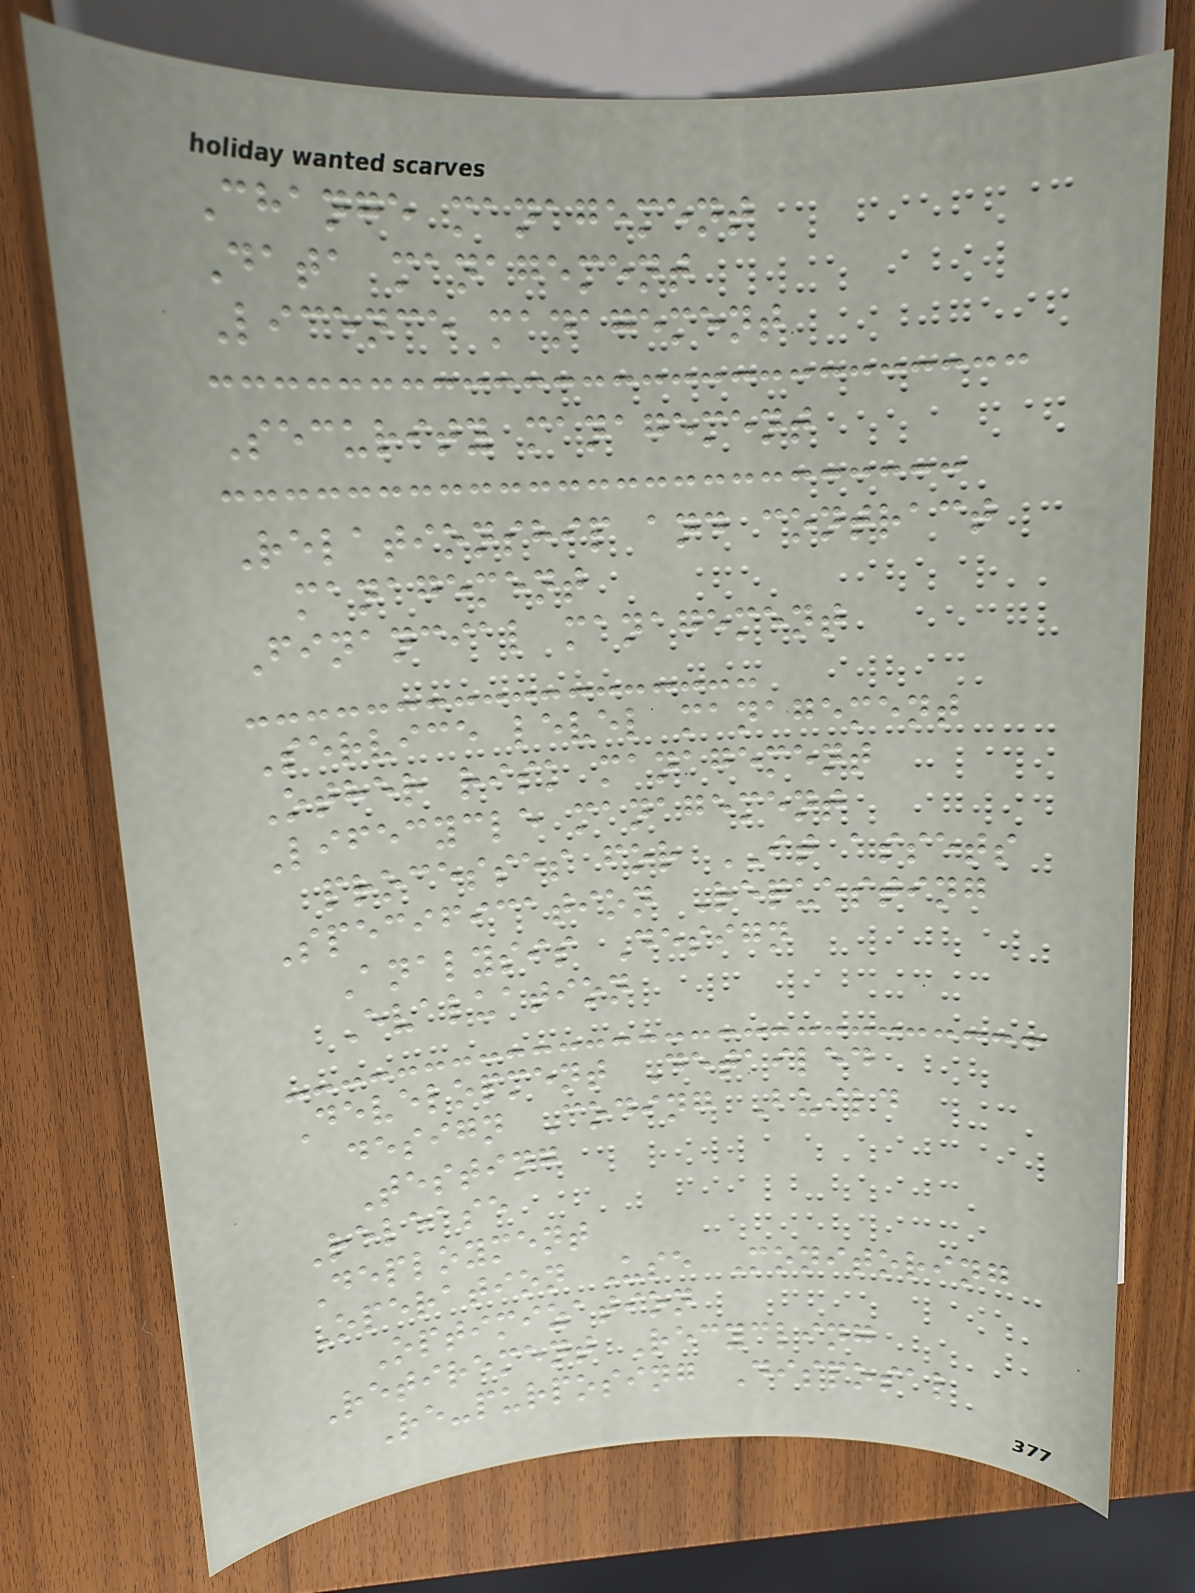Change management
Data management
Licence management
Security management
Relationship and contract
management
Financial management
Service level management
Other risk management
Lifecycle management
processes for IT assets
Specification Requesting
Analysis Design
Evaluation
Development Detailed
design Coding Build
Testing
Release
Deployment
Operation Use Monitoring
Optimization
Retirement Recycling
Re-purposing Disposal
